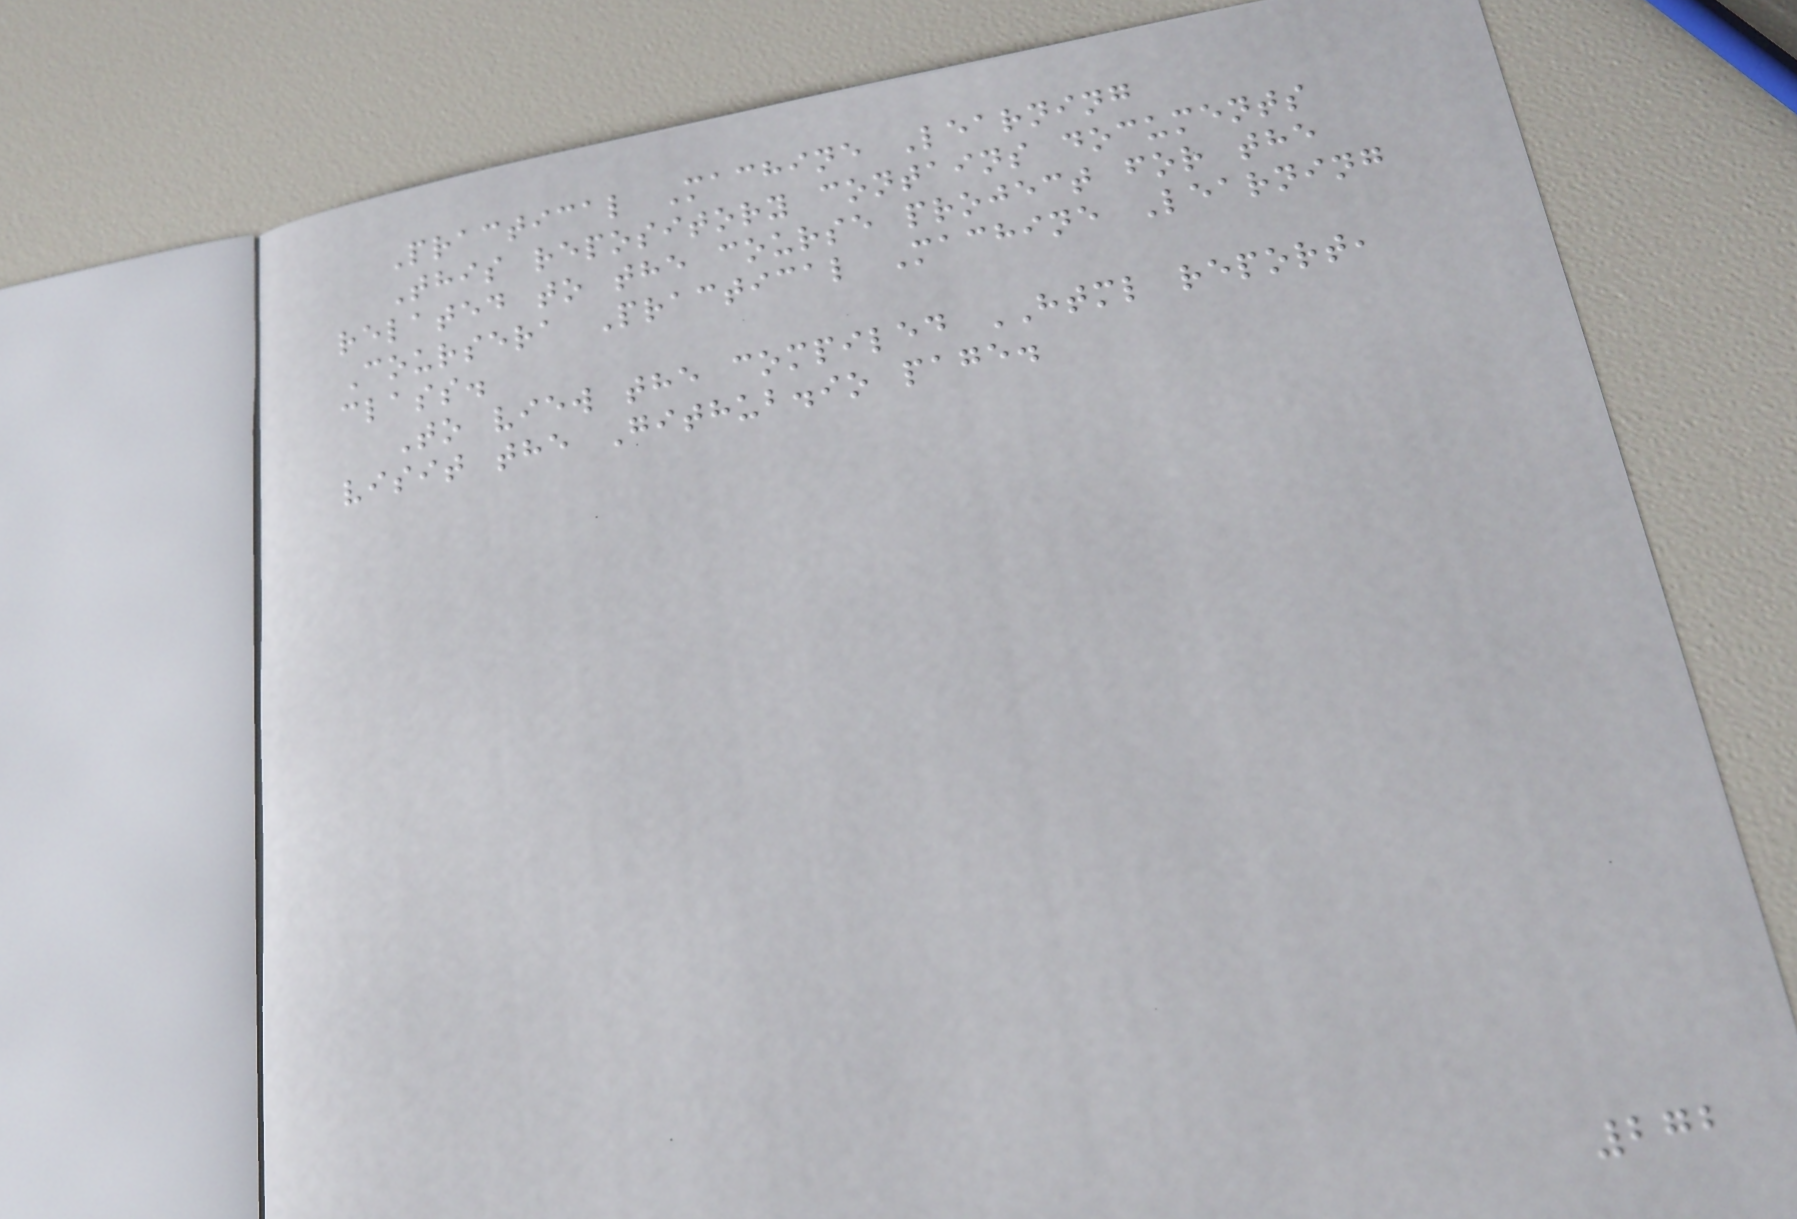Practical Machine Learning
This repository contains documents
related to the course project for the
Coursera Practical Machine Learning
class.
To view the compiled HTML report,
visit the Github.io page.
272
